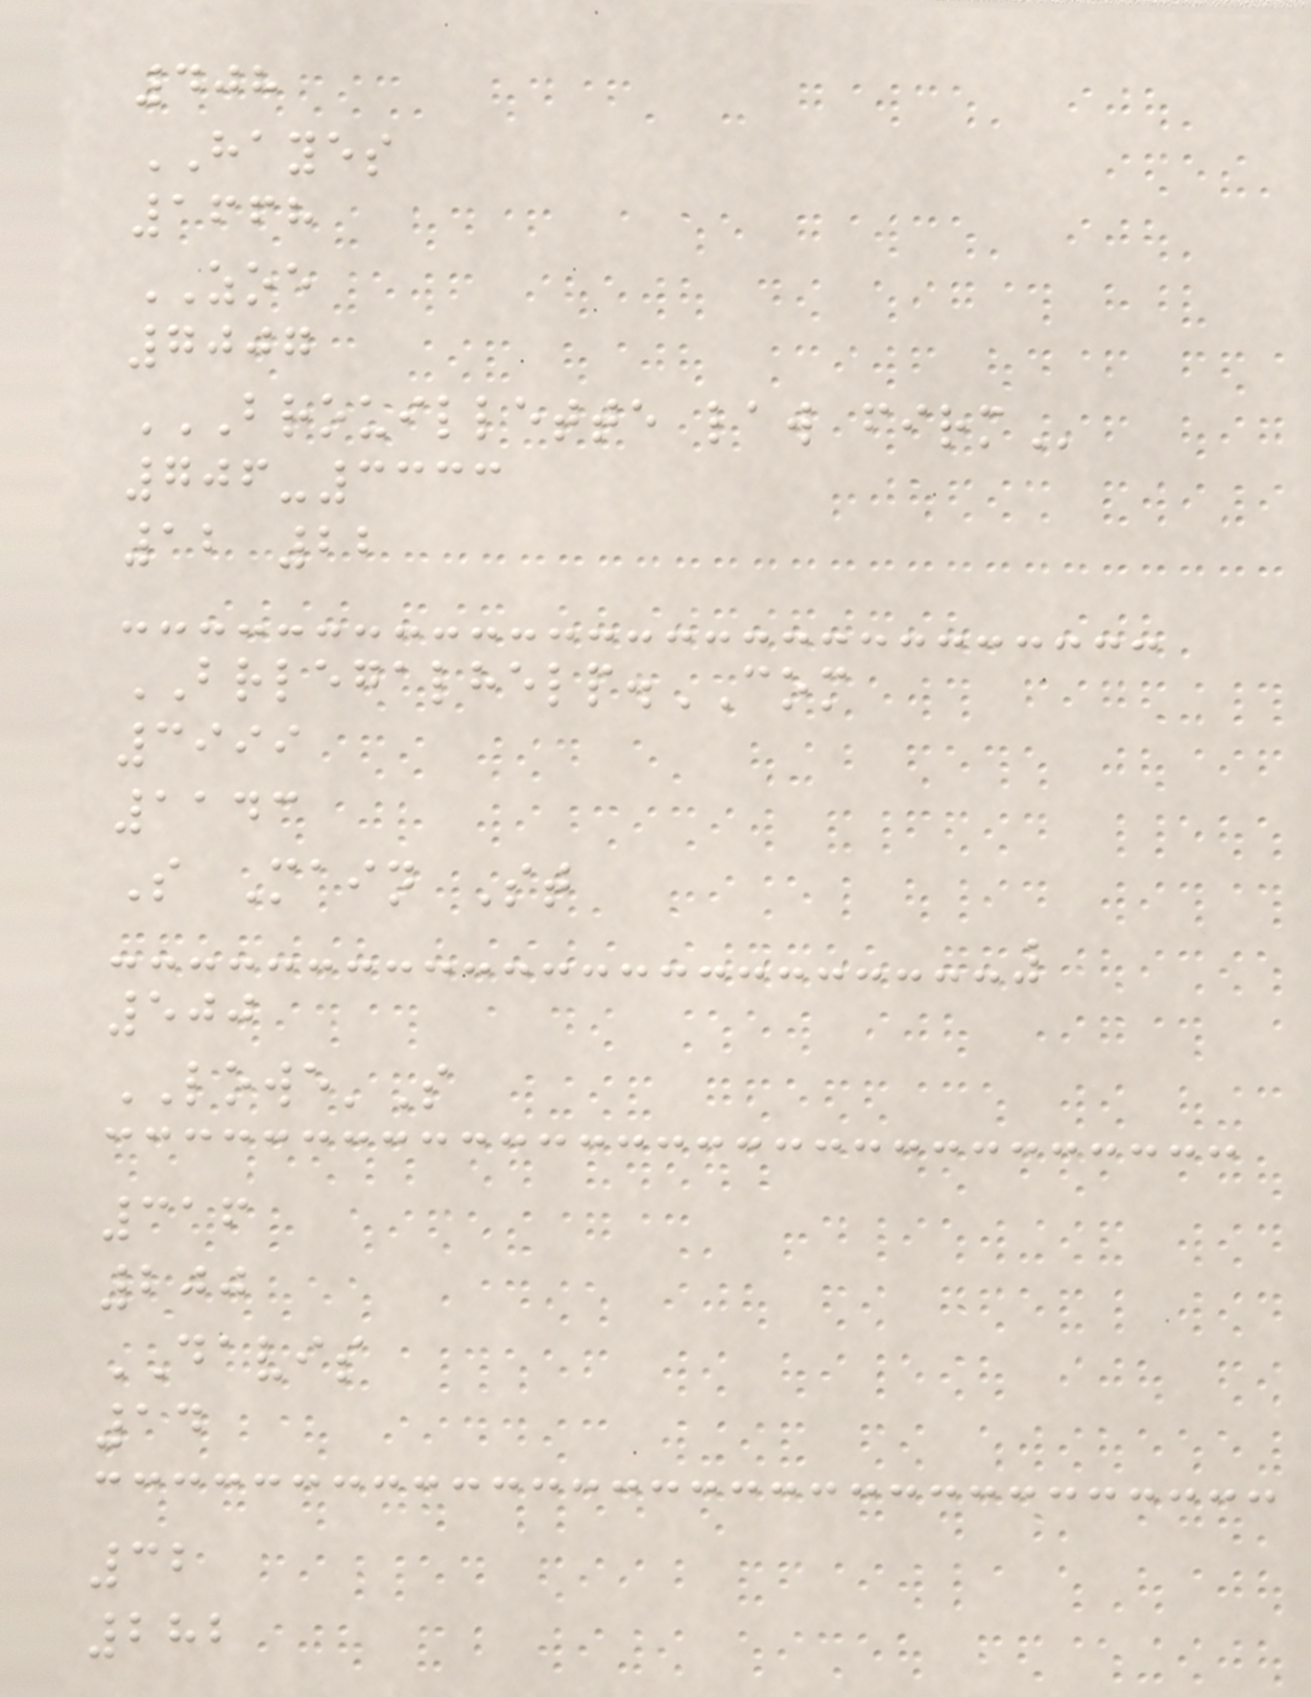408
HAYES
1668
ZOE
7007
BROUILLETTE LAW FIRM
706-3333
12 22
BRLEGALHELP.COM
3999
1143
S Main St
500
LOWE'S
316
200
DAVIS
14
32
282
